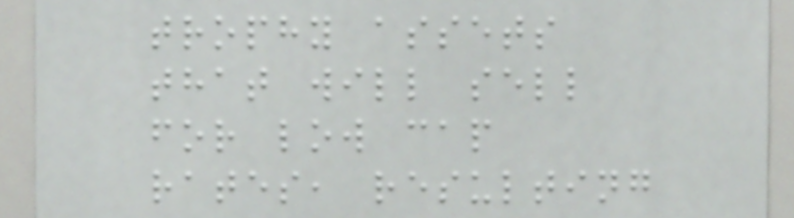trophy assets
that will sell
for low cap
rates, resulting
